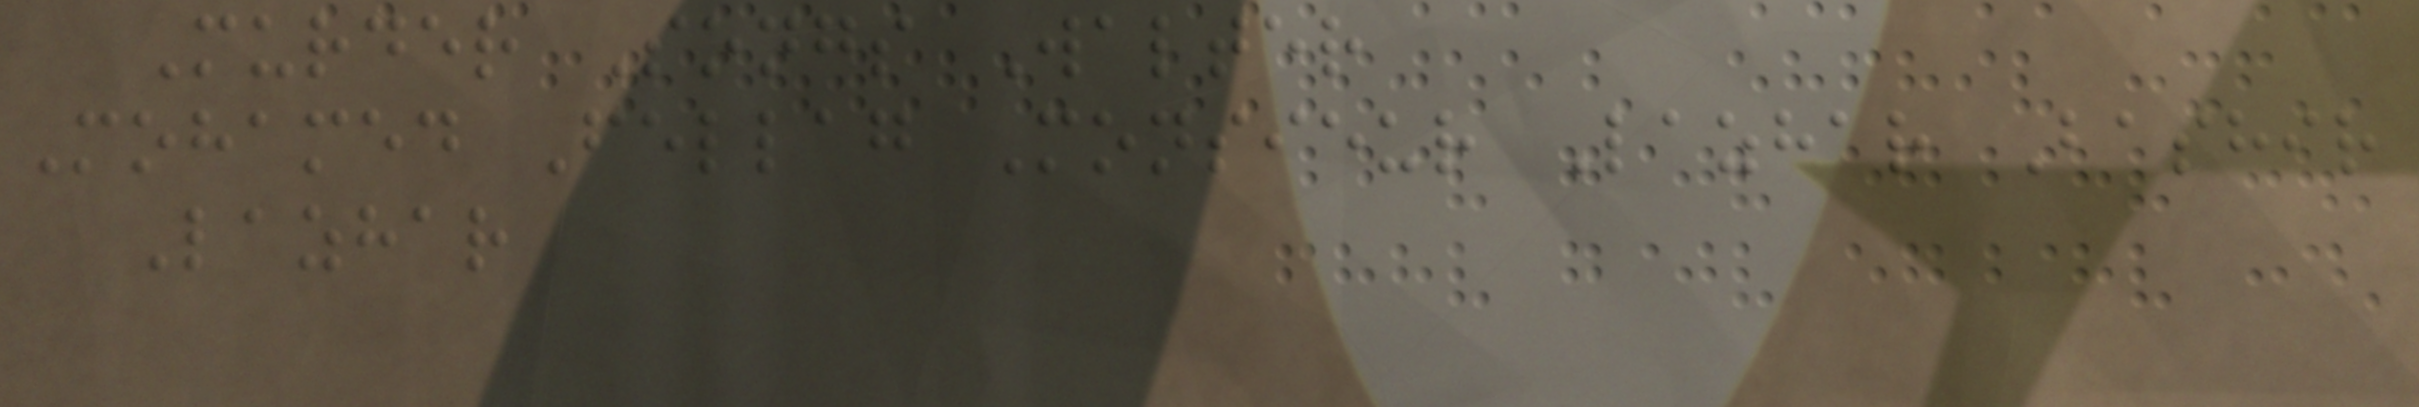Murder Songs Walter
Mohamed Fellag Monsieur Lazhar Bashir
Lazhar
